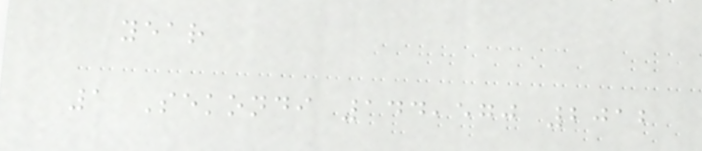year
1 Sekondi 144,570 2012
